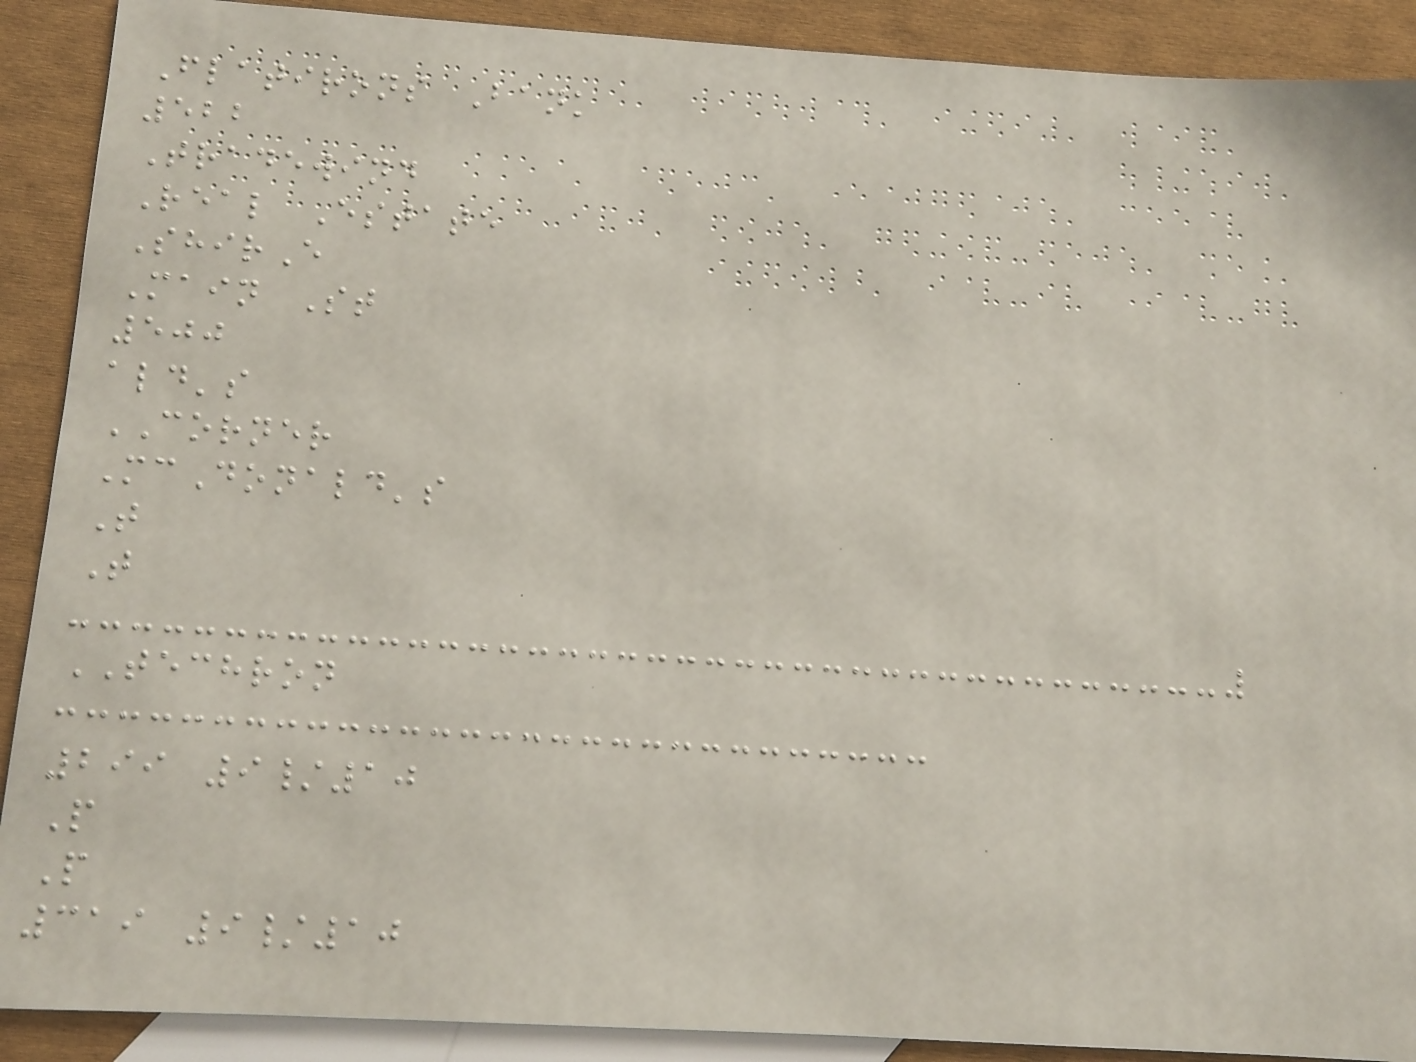Flatirons Bank
522
Tradewind
Real Estate
ShirE
Main St
500
ald's
CORNER
McDonald's
T
T
TECHRON
299 9/10
P
P
319 9/10
